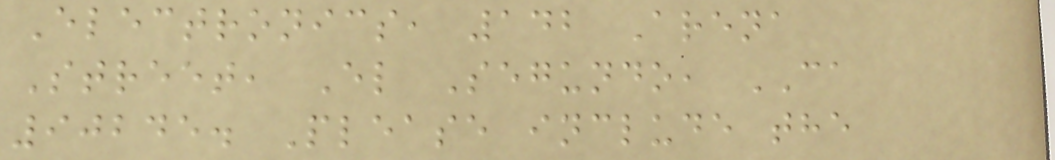Electronics, 142 Arena
Street, El Segundo, CA
90245. Please include the
